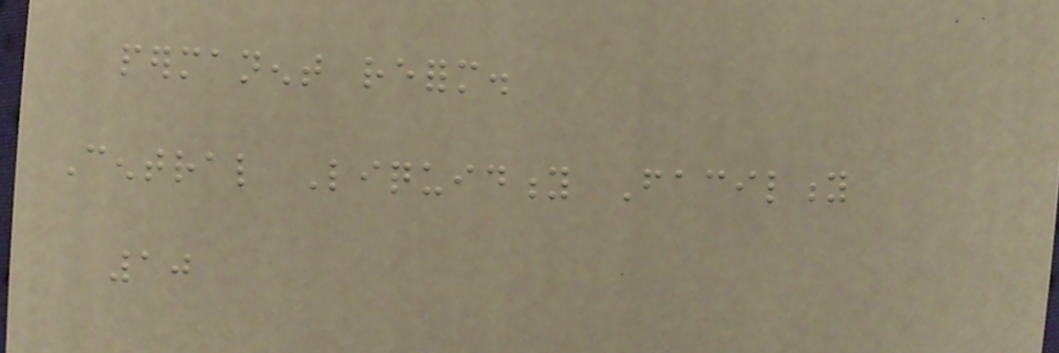permanent reform.
Central Liquidity Facility
10
